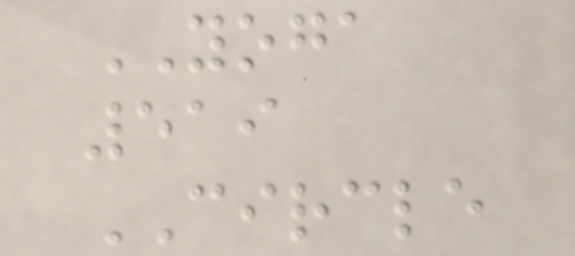YOGA
519
CIRCLE
